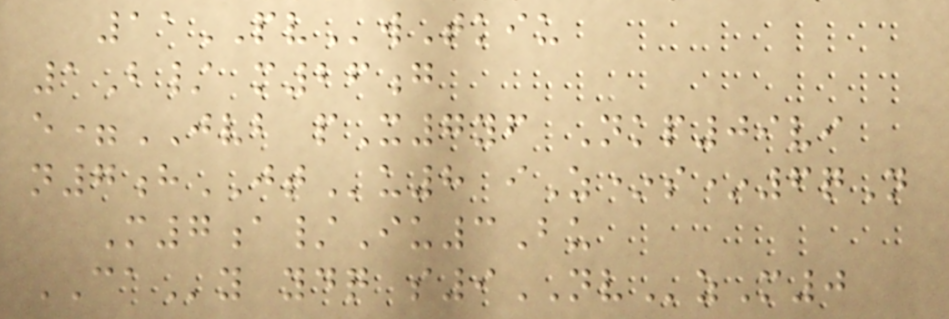11PVwTkiu
1B/ m26g
e=JVB pX7yf Nkp09vi
n7hJTu8 iZ*s*6qN
M7a/Iu3Bu
CAy ydq s9NVzM0
